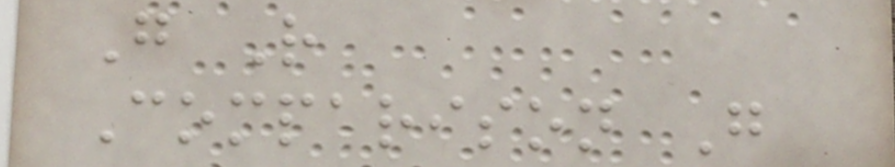G R
Comparison G
